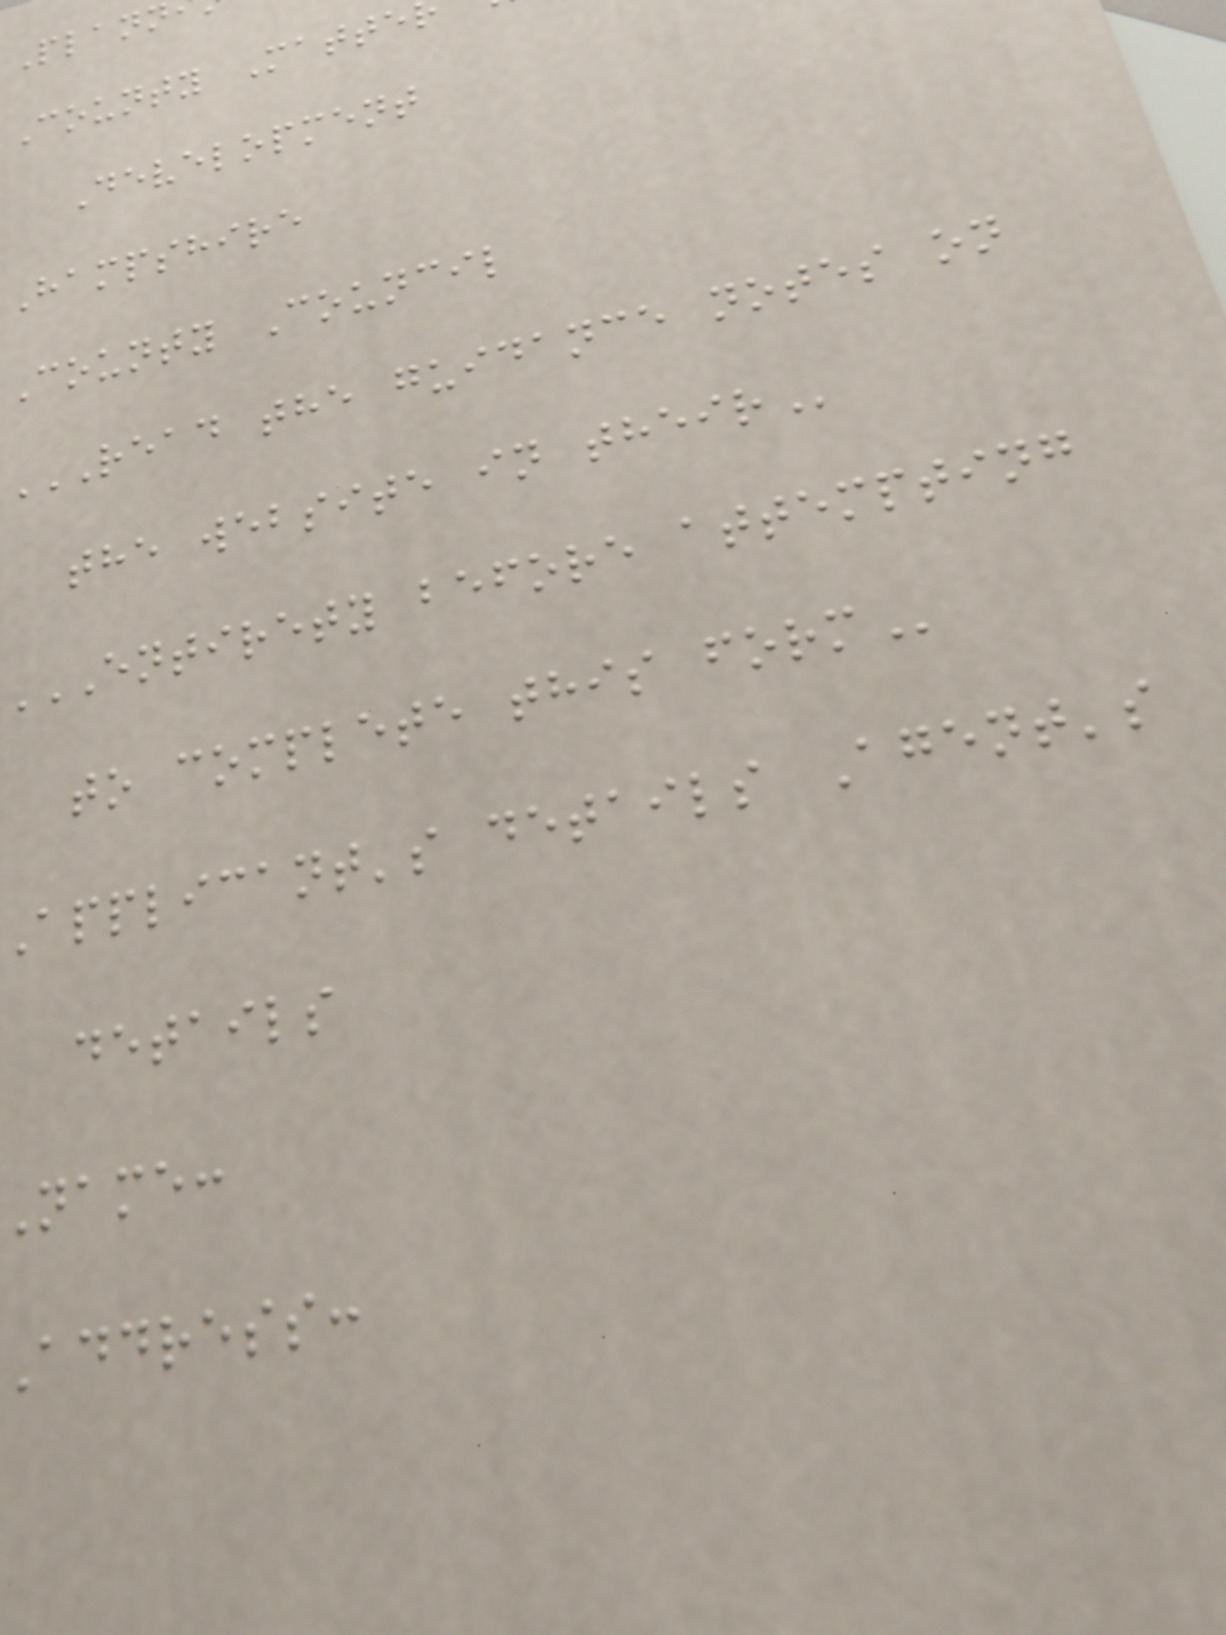County Matte
Development
Hampshire
County Council
READ THE GUIDANCE NOTES ON
the website in
ENTIRETY BEFORE ATTEMPTING
to complete this
applicant's details Agent's
details
name:
address:
